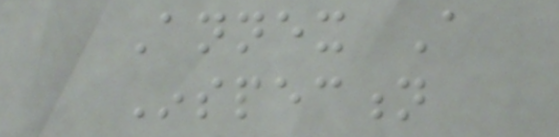Annex A
Inspection
